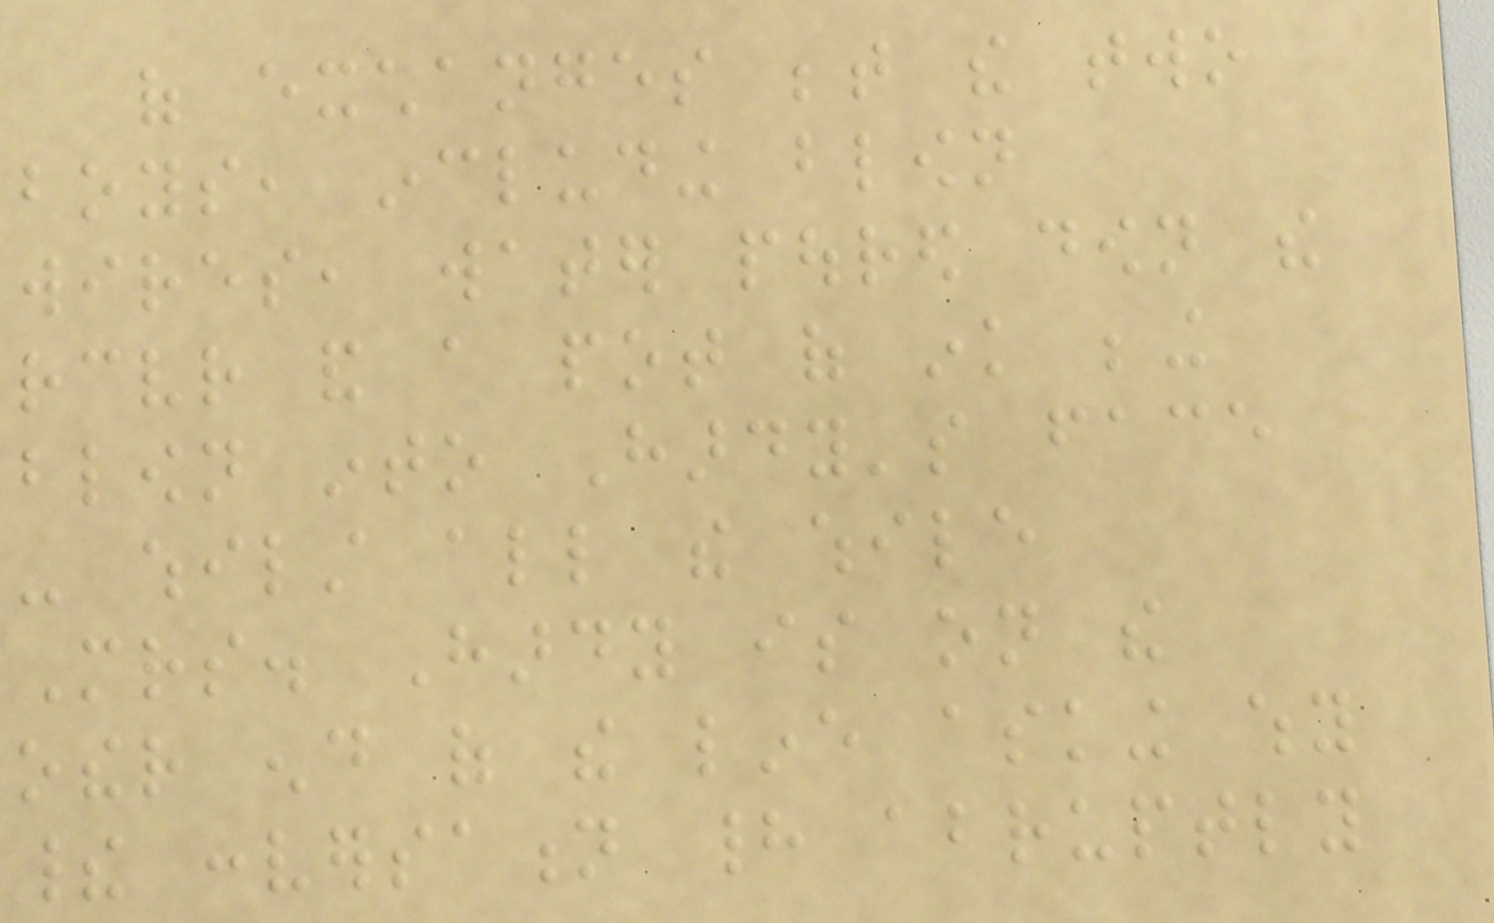of exchanges between the two
boys, including blown
wires, water poured down the
receiver and a pot of ink being
blown into Hardy's face
- whilst all the while
Mrs. Hardy is on the
other end of the line asking why
their conversation had abruptly
